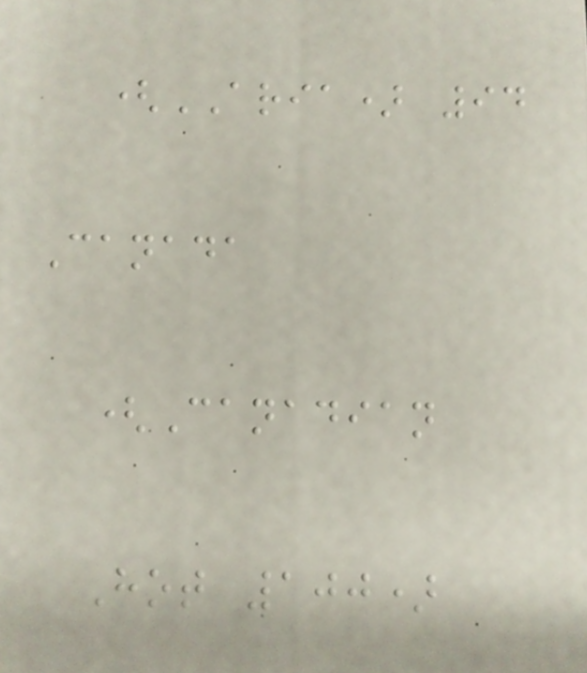(ARIA) 94
Canada
(Canadian
Hot 100)
